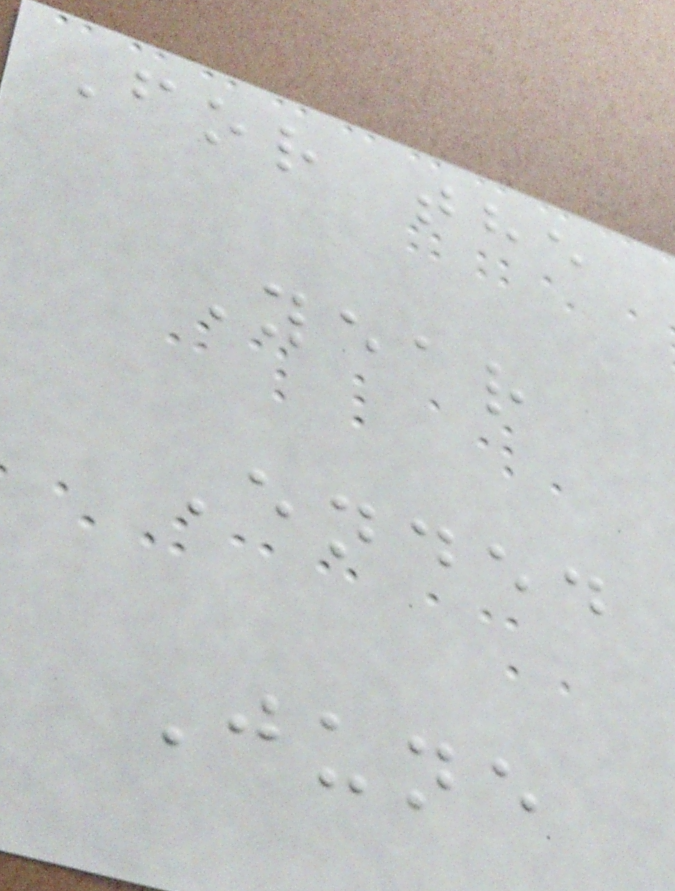For the
Year
Ended
June
